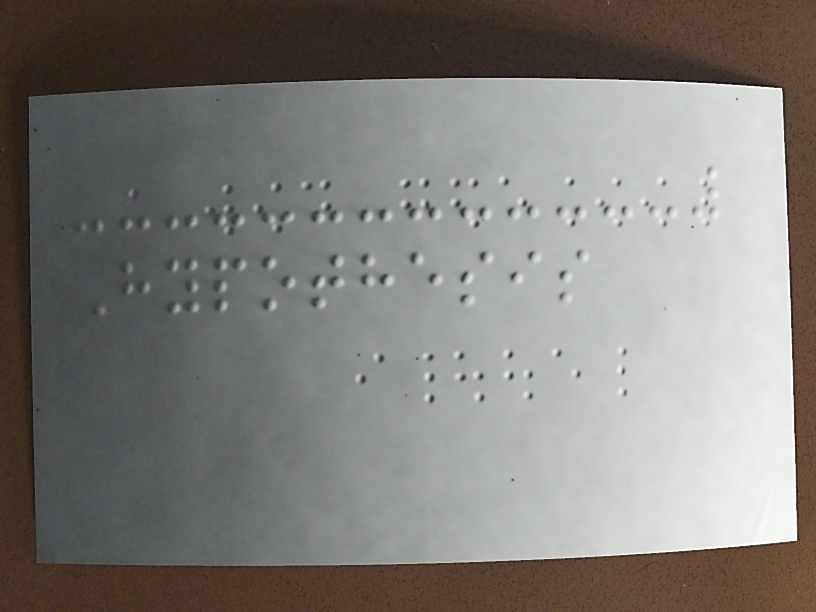Hypothesis
